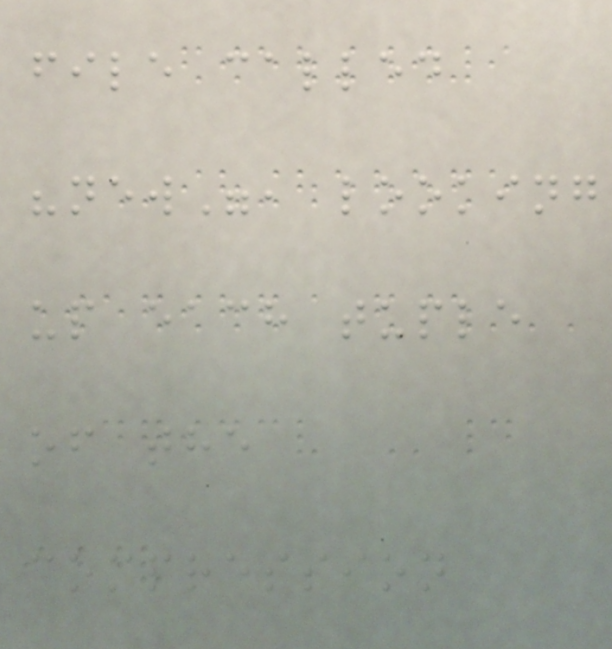file called
"new", looking
up each tuple
of the
compression
